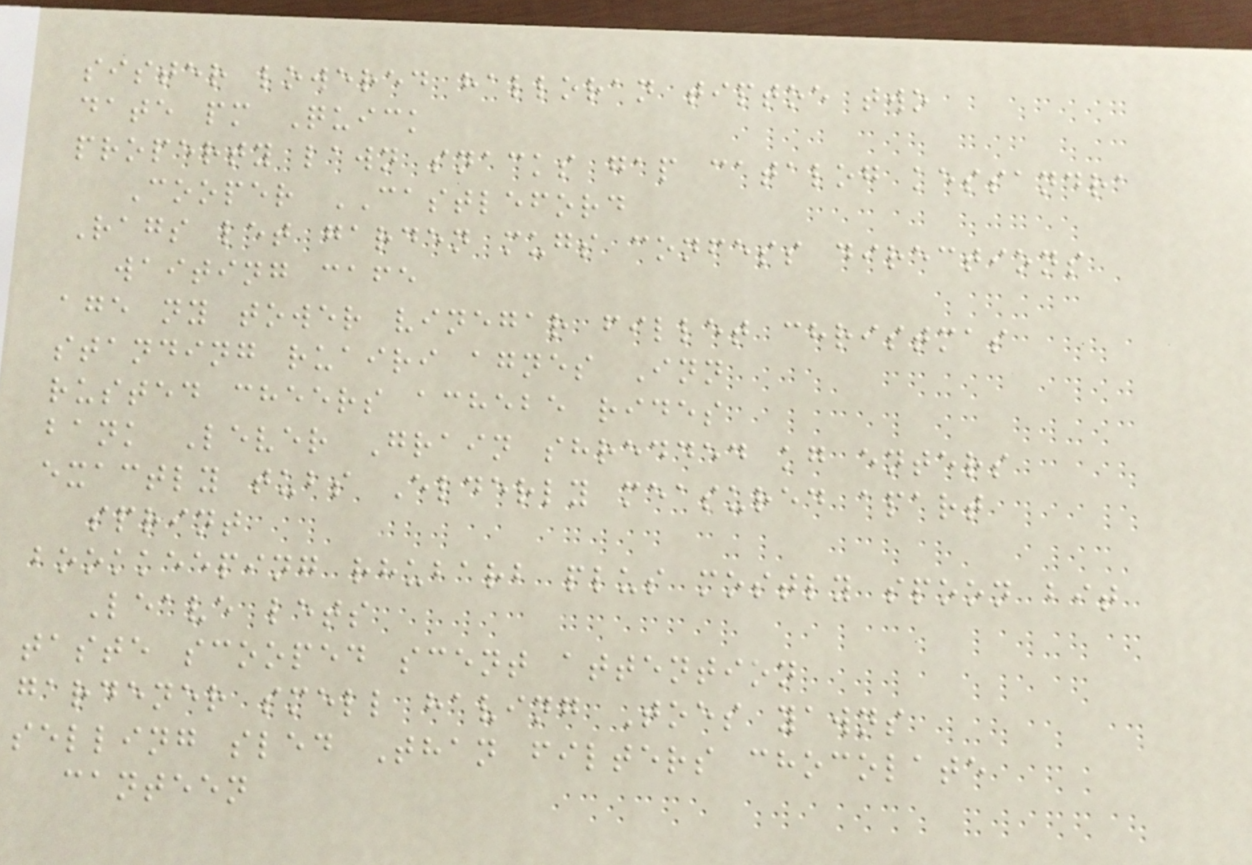sister lowered halloran tiptoe two
date pm Quick
property lawn snacks gap catalog kessandra
Cooper CASTLEFORD
Rags let garden mugs confess directions
waiting cafe
age ny tower vinegar fillet christmas
standing ruairi agnes Inn
rusted cheers achebe rides
bank Lever Grain shredded kg enters
exactly tubs Elderly measured apart
sprint
bookkeeping rhubarb plus mostly spoon bit
Leave lets
taste scooped scent attention
gardener smell having Toes yawns
selling sled Than filters chocolate
canteen
